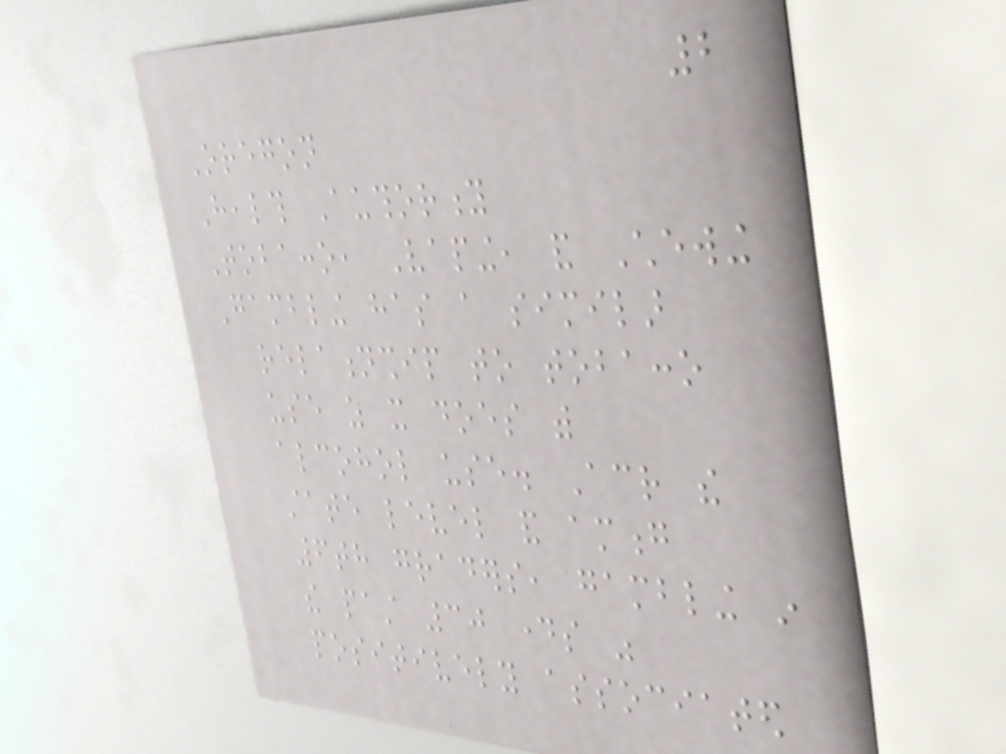2
Oregon
Health Authority
Tobacco, Vaping, and Chewing
Gambling has a similar
relationship to tobacco
use as it does with
alcohol use. Across the
state level and among
6th graders, gambling in
the past 30 days was
positively associated
